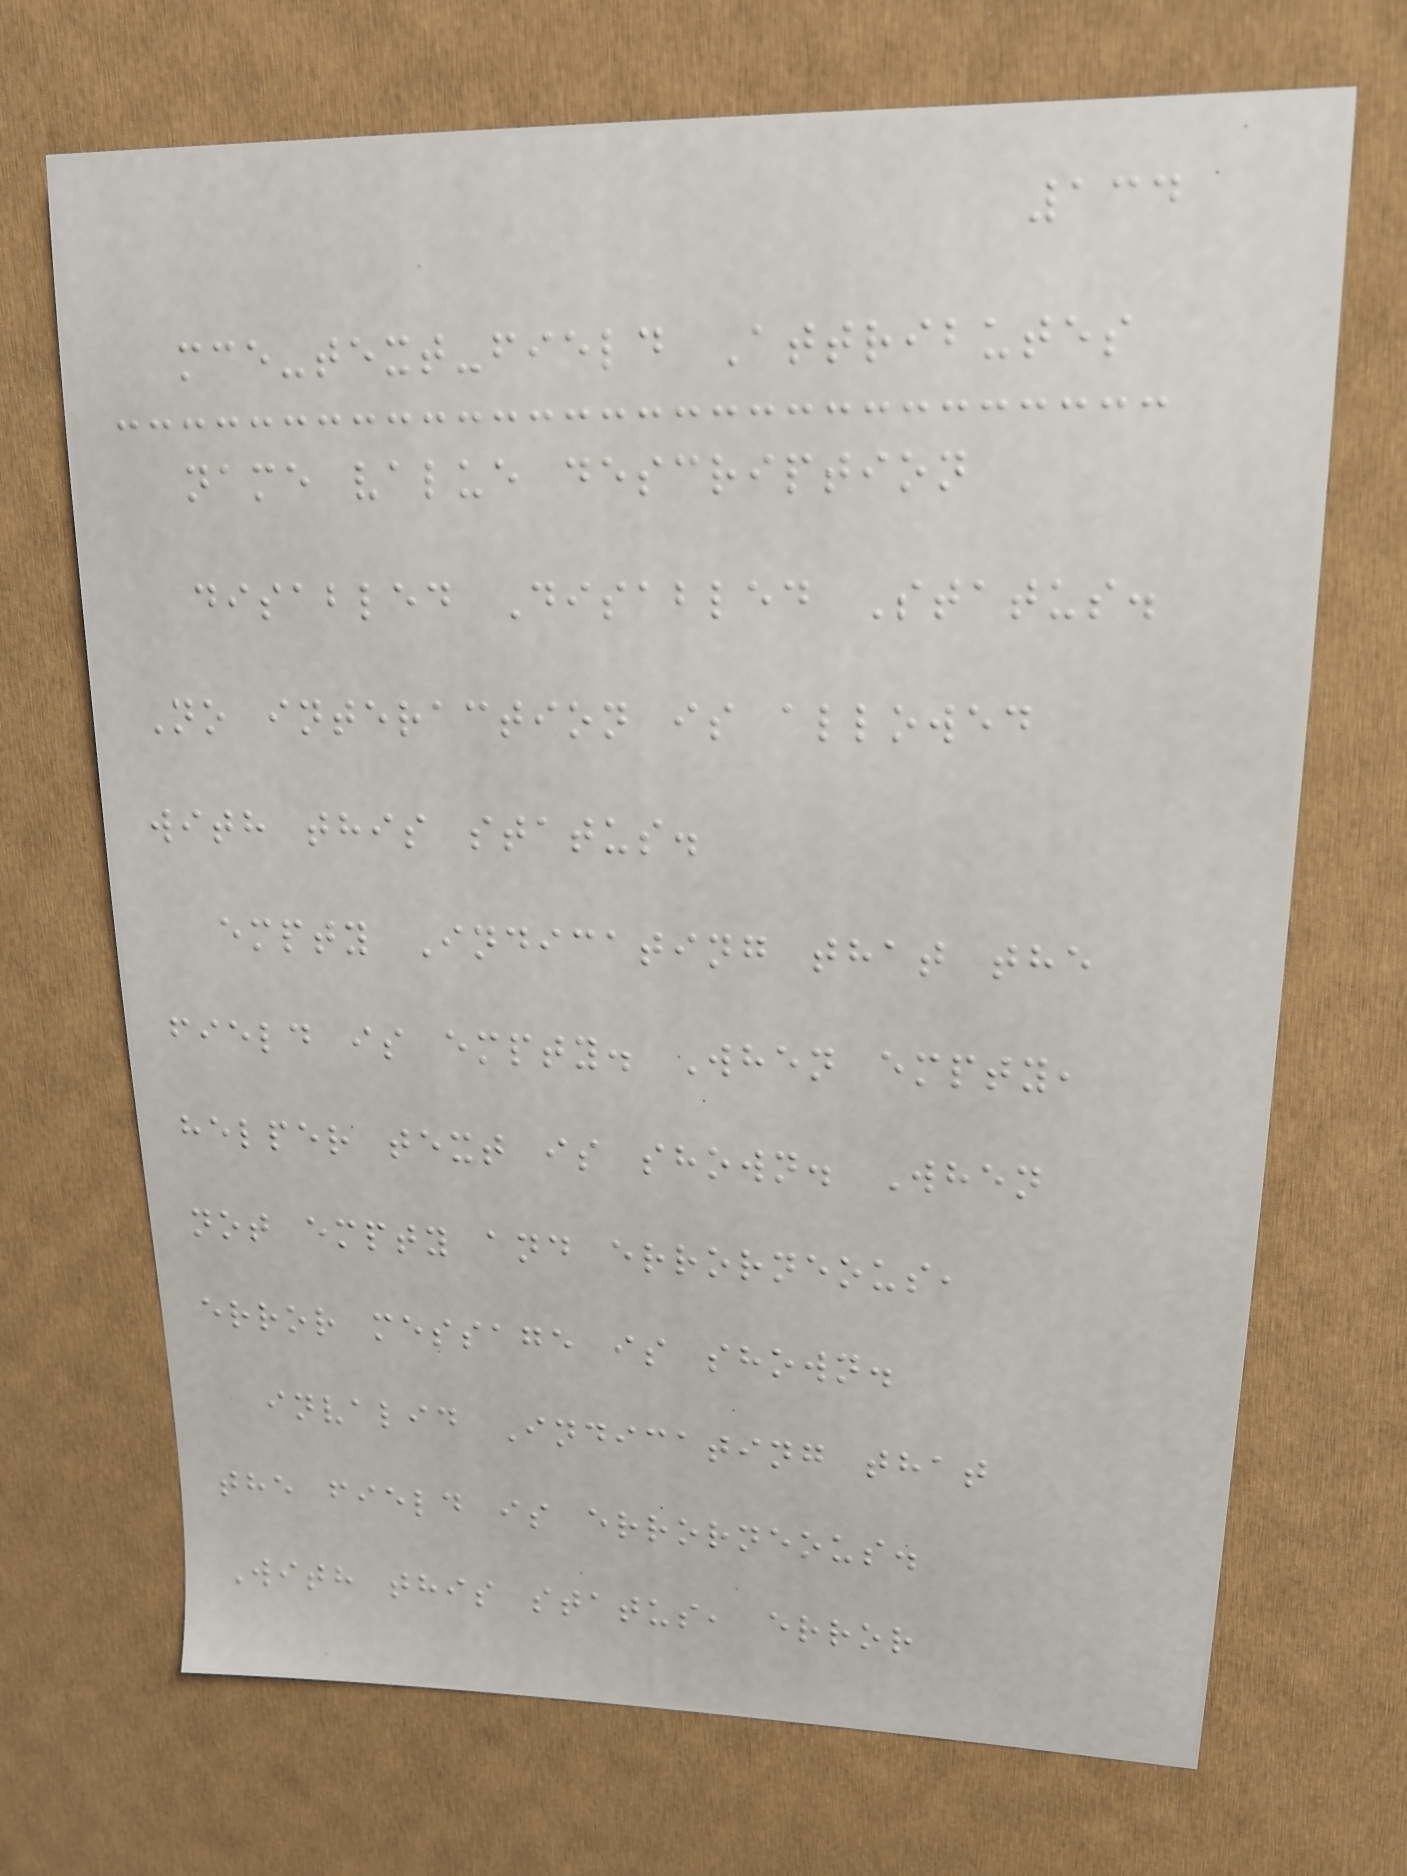134
mce-text-field Attributes
name value description
disabled Disabled Status.
No interaction is allowed
with this status.
empty Indicating that the
field is empty. When empty,
helper text is shown. When
not empty and errorneous,
error message is shown.
invalid Indicating that
the field is errorneous.
With this status, error
